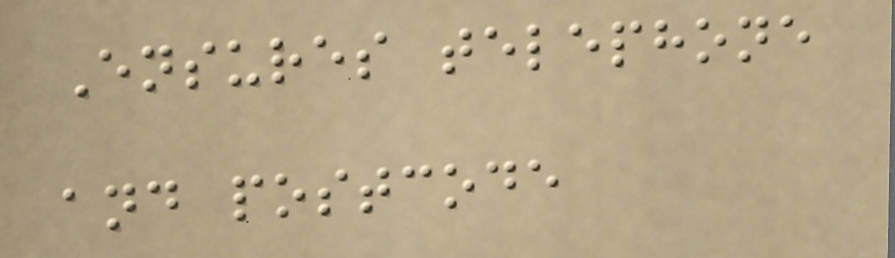Ensures telephone
and postcode
